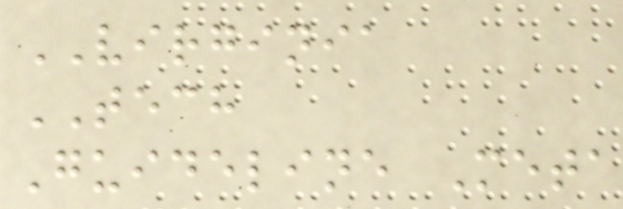VIRGINIA
TECH
Guideline Meta
